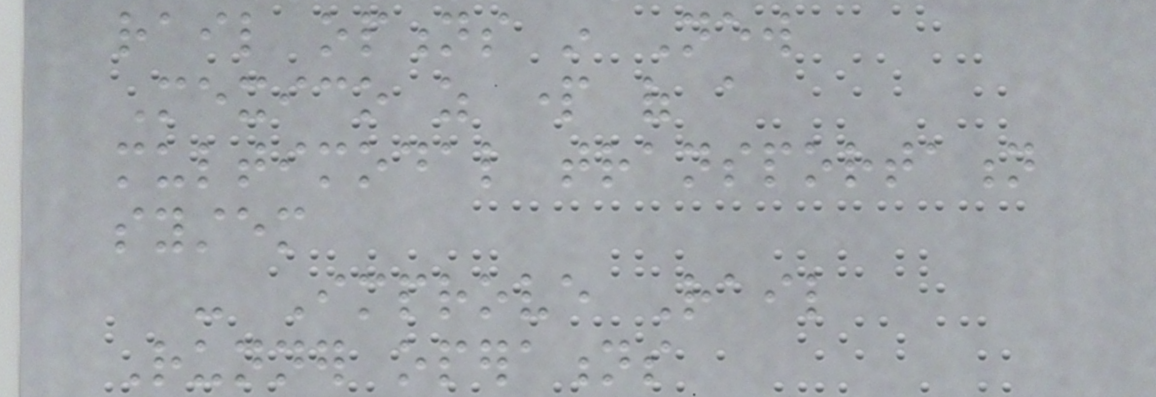rail options in New
Mexico as part of a
multimodal transportation
system
- Improve Rail
Runner operations
